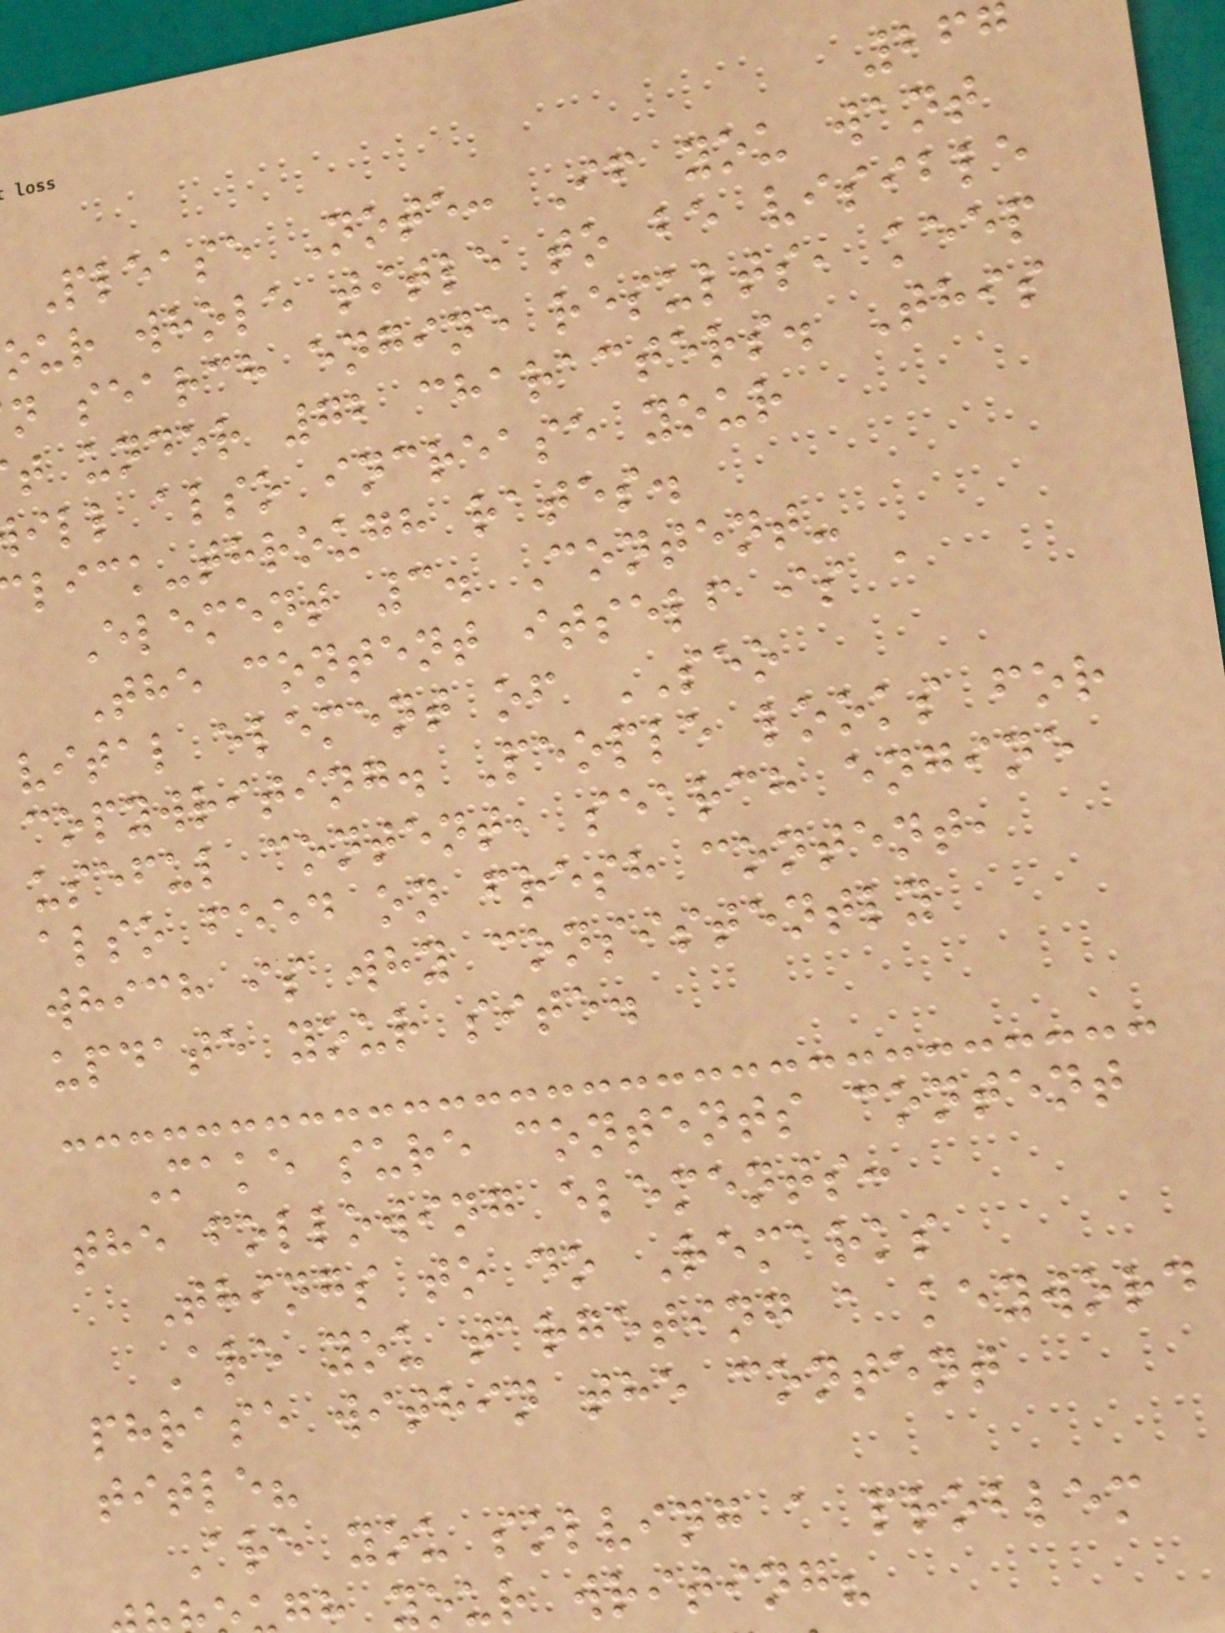267
Please Note: If you want
our whole title to be visible
n search engine results, keep
t under 72 characters. This
ill also increase your
lick-through rates.
Element 3. Content-
The content itself is a
vital element of SEO
copywriting. People looks for
useful content, search engine
also feed on fresh content,
which is why consistently
update your site.
Make sure contents content
the following elements:
Things to do Remarks
Are you targeting a keyword
phrase within the content
title?
Are you solving a problem
your writing?
